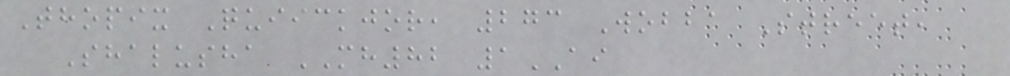Thopix Quiickjor, 273 Wobba Street,
Shalusha MH82 1AI
